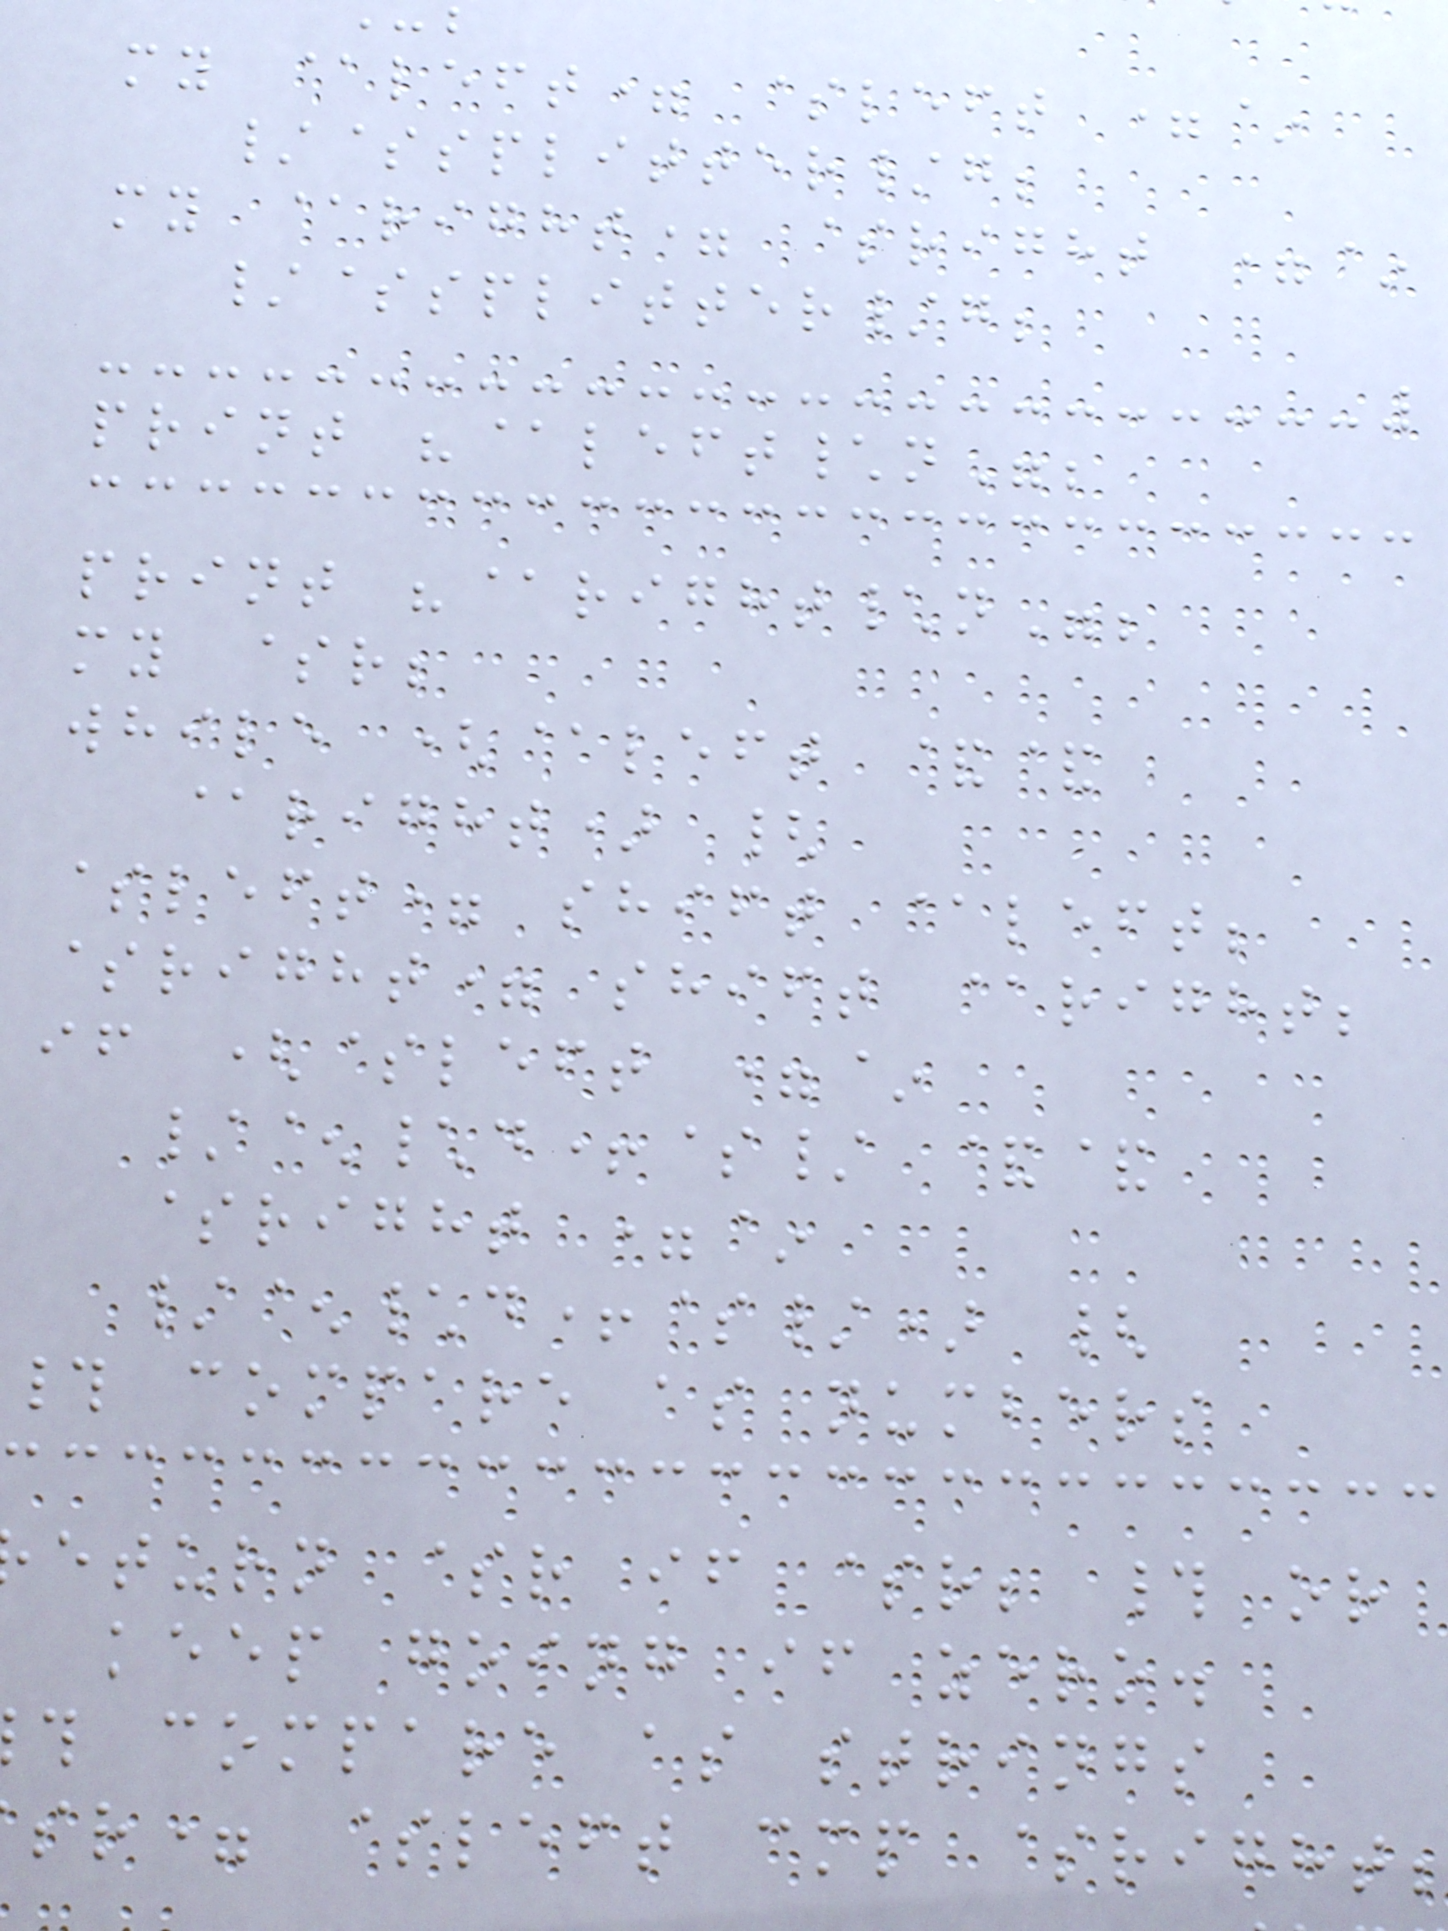my @left= $left =~
/$splitter/g;
my @right= $right =~
/$splitter/g;
print "@left\n";
print "@right\n";
my $r;
while (@left &&
@right) {
$left= shift @left;
$right= shift @right;
if ($left =~
/^\d+$/ &&
$right =~
/^\d+$/) {
# compare as numbers
eturn $r if $r; # or
keep going if zero.
compare as strings
r= $left cmp $right;
